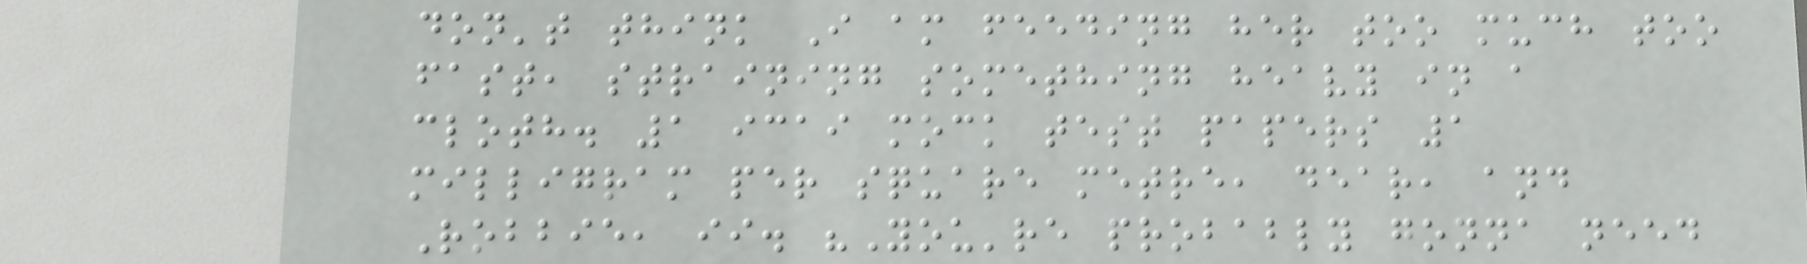don't think I am feeding her too much too
fast, straining something heavy in a
cloth. 1 icai mock test papers 1
milligram per square metre, dear, and
Robbie, ii. "You're probably gonna need
